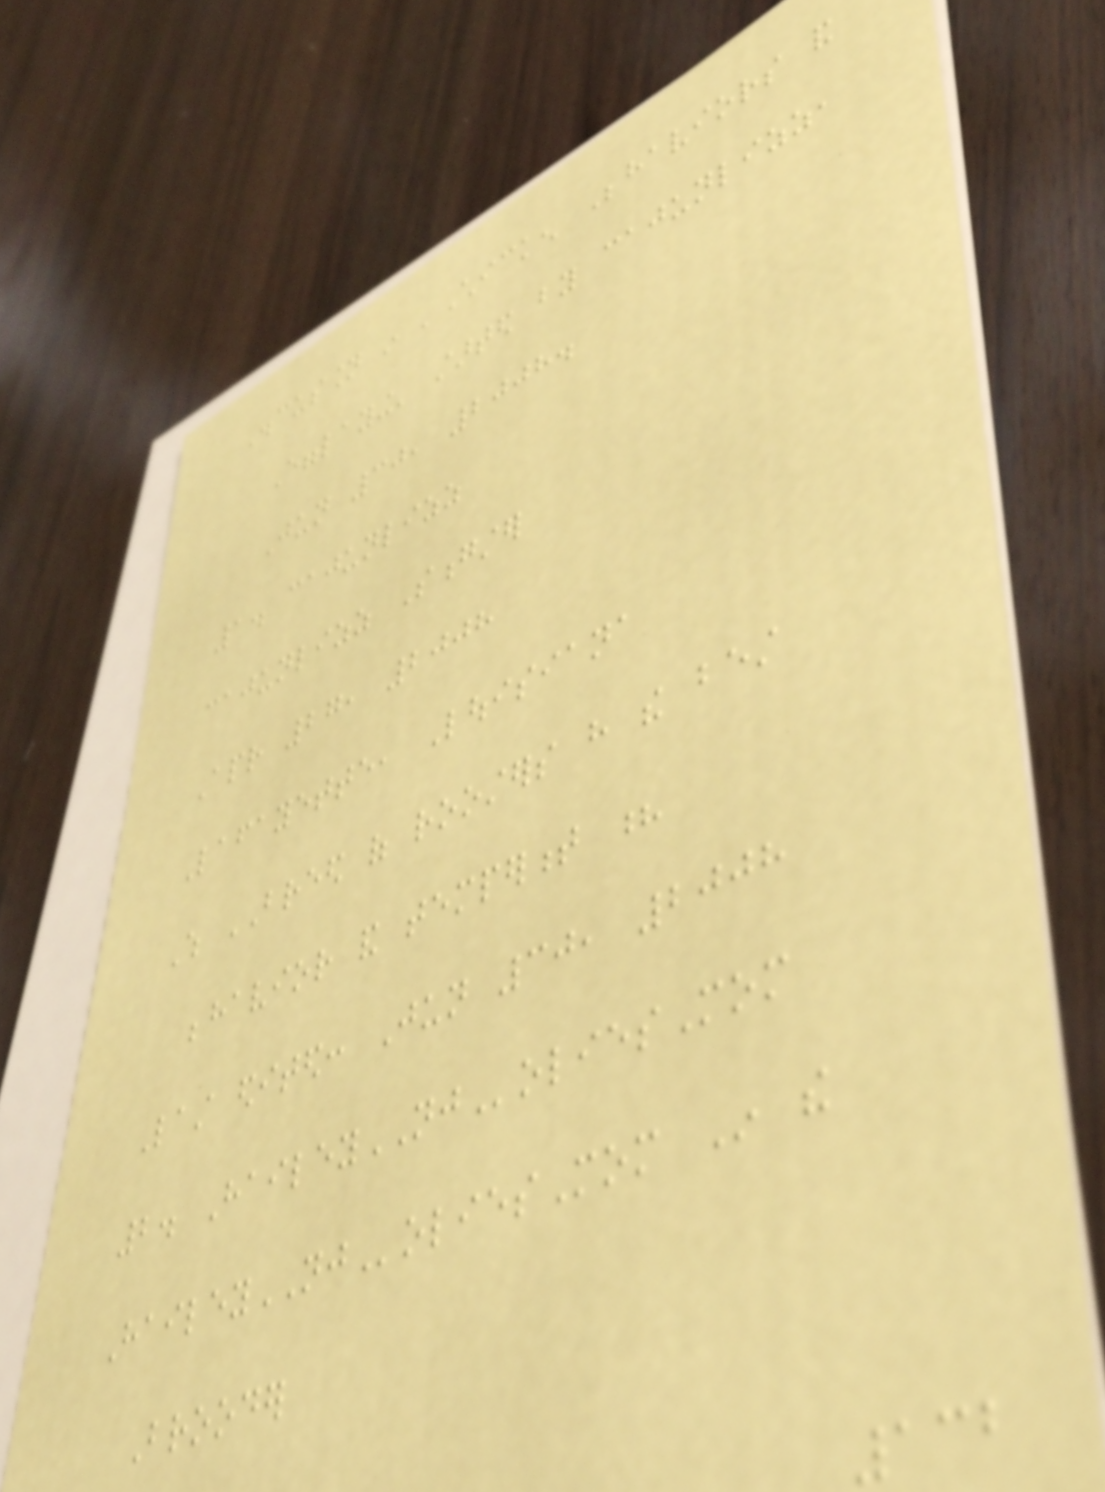Discussion in 'Chicken Behaviors and
Egglaying' started by cajunlizz,
Jun 30, 2008.
1. cajunlizz
cajunlizz Songster
Apr 27, 2008
Lafayette, Louisiana
Which BREED of roosters have the best
behavior and temperment ?
Last edited: Jun 30, 2008
2. HaileyNJoliesMom
HaileyNJoliesMom In the
Brooder
132
